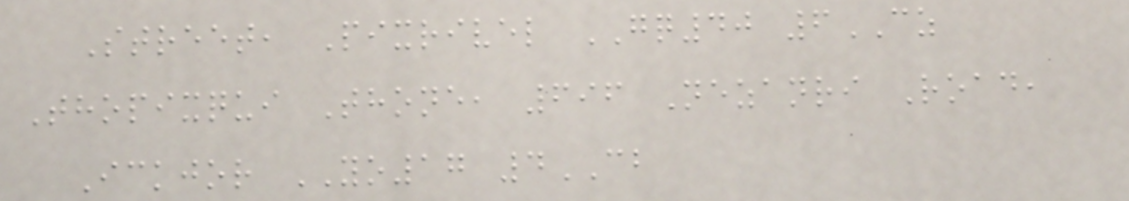Street, Pixrivel GQ40 6CZ
Thopixqui Thone, 696 Nezanri Road,
Ickjor YO17 4CB
